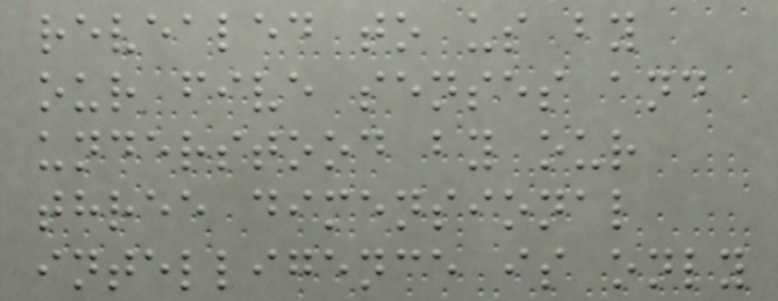revealed to us by
our five senses and
understood by our
three dimensional
intelligence is only
